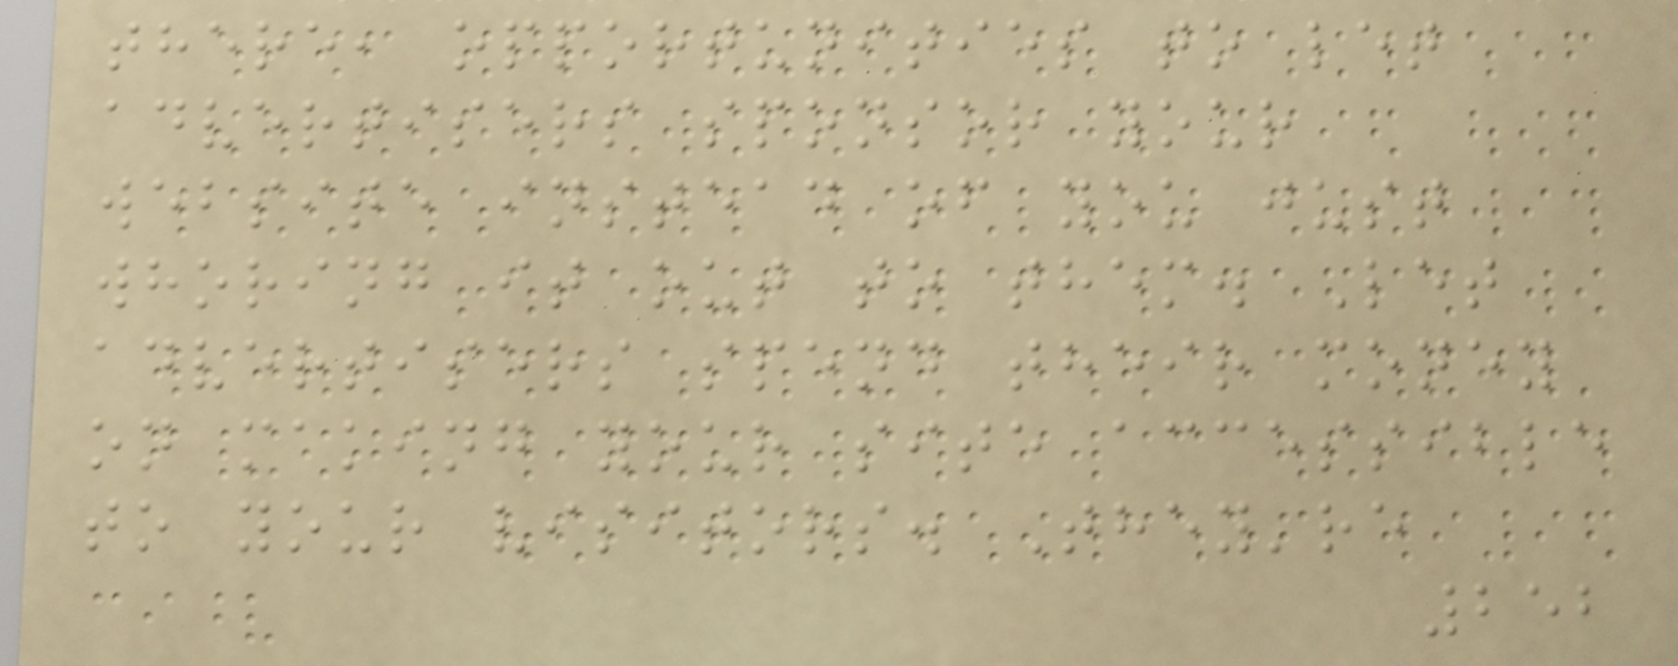there, opportunities to let
advertisers sponsor your
website instead of you just
whoring it out to them. Let
advertisers spend their money
on making your site accessible
to your visitors. They're
252
